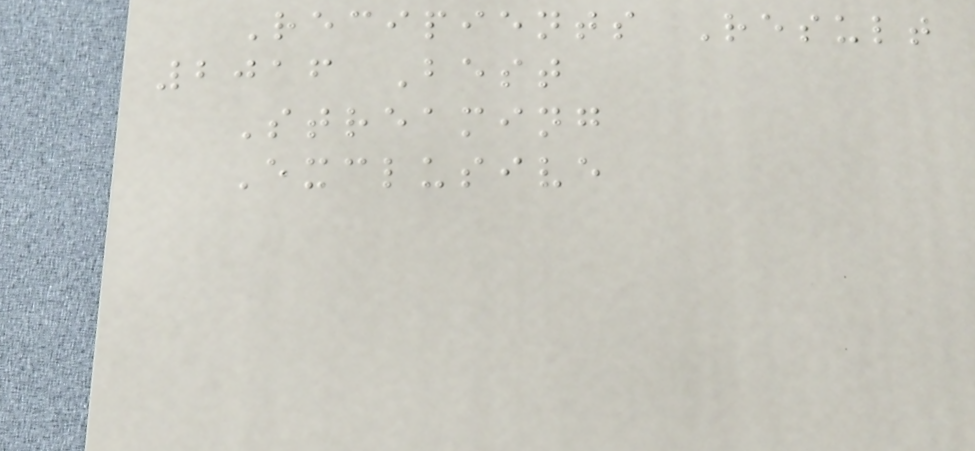Recipients Result
2016 Best
Streaming
Exclusive
